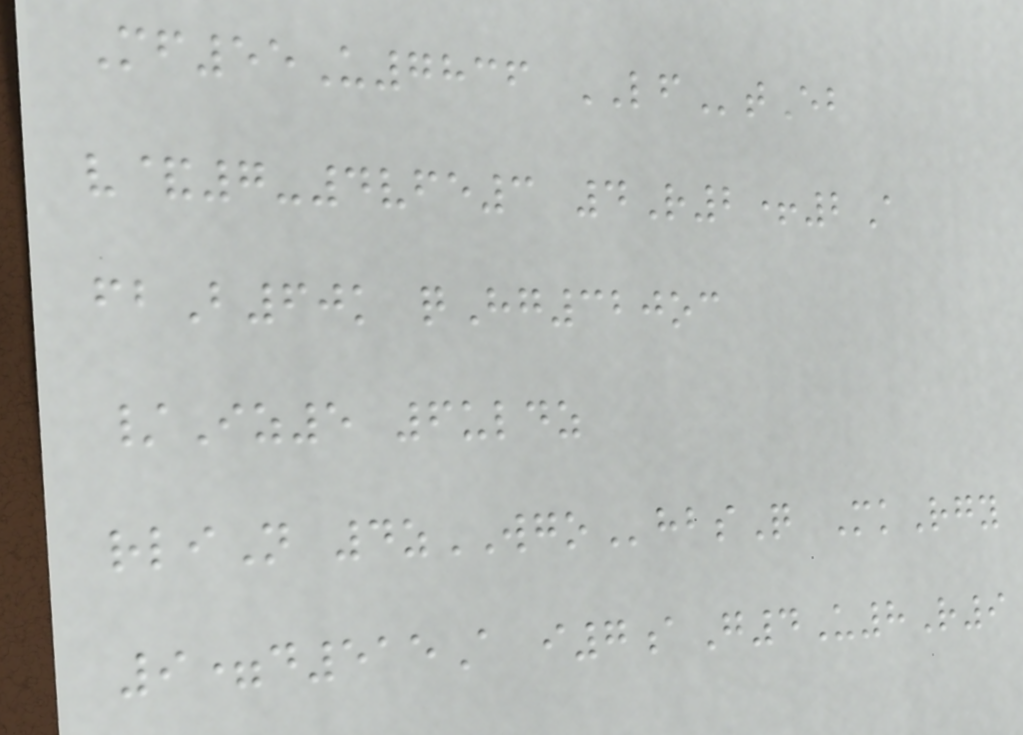Mf55U7836 LFtEb
v&7-4vfe3 4R2+2A
fbB60k qHg320oc
/Iz5 6uldz
rliN 4zWGOhbsQ MkRgy
9=d515A i7aG4U8R9
